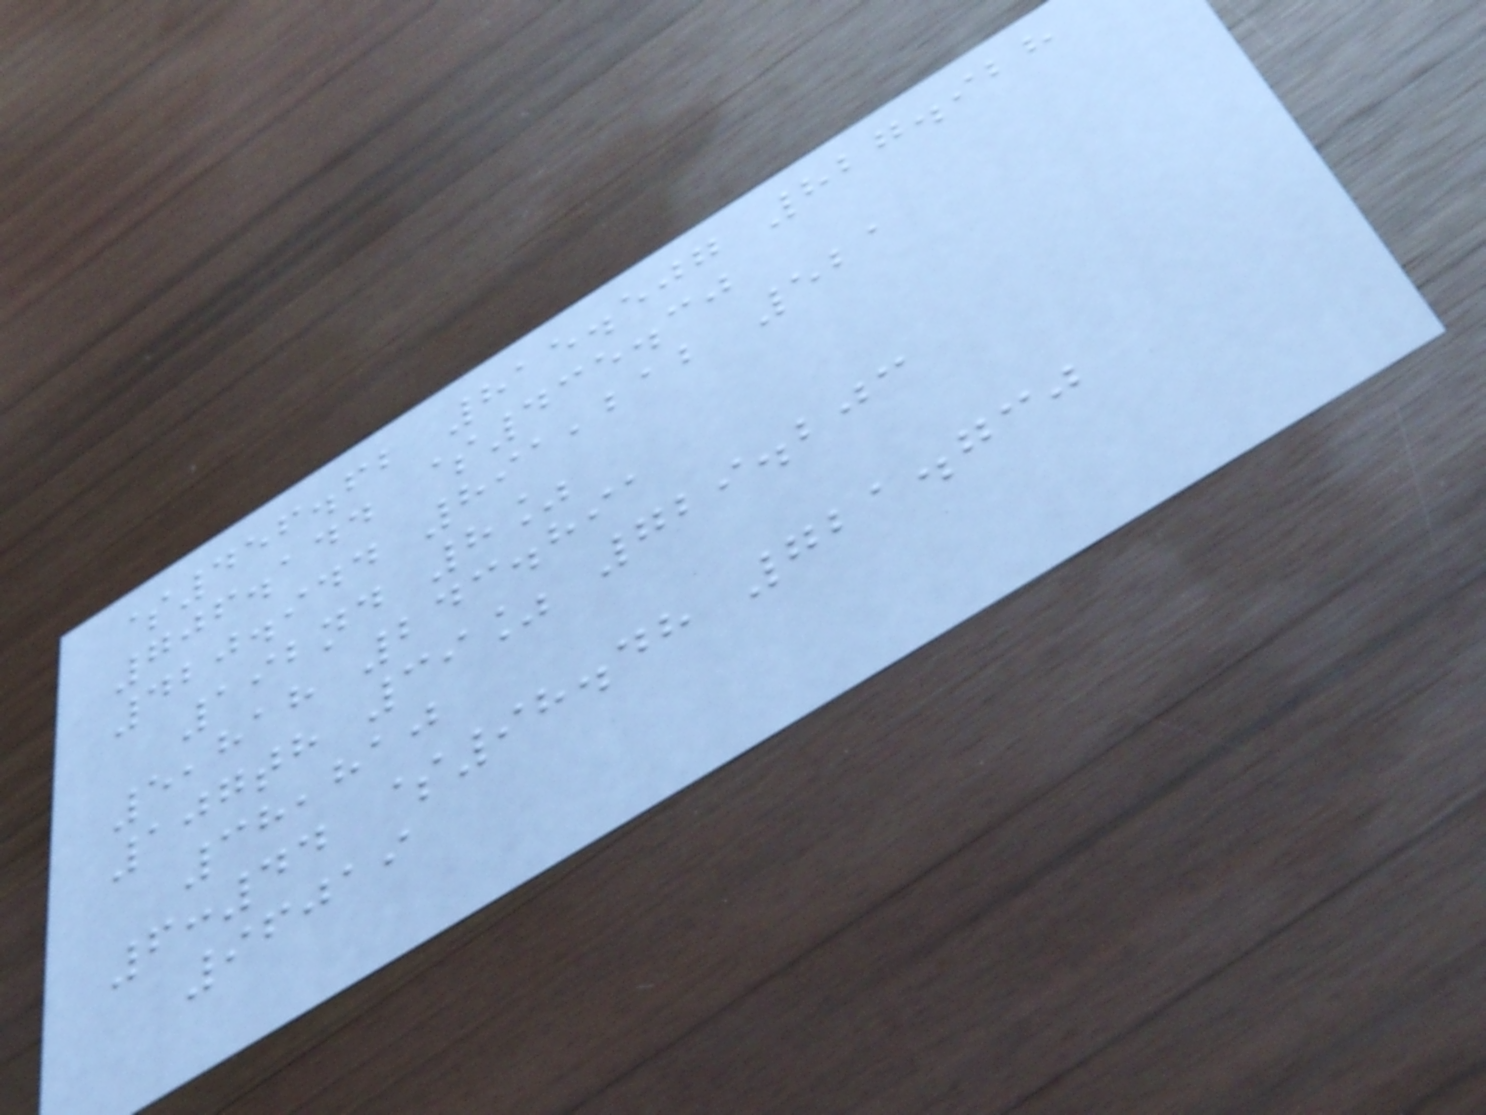$456.62 815.507 827.928
706.144 $435.30
420.944 891,212 521
192nd 8%
5,818 243.891
107th 39% 729.203
38,810
6:44 $98.48 721.730
96019
